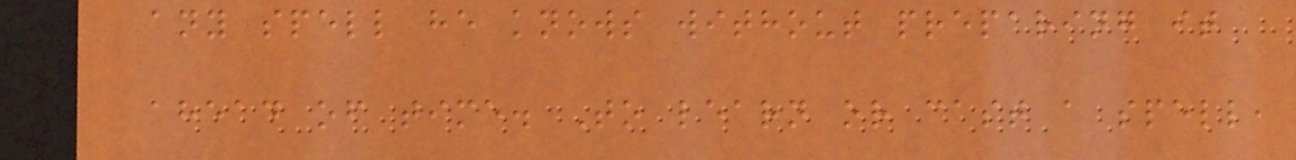any spell he knows without preparing it
ahead of time. To learn or cast a spell,
